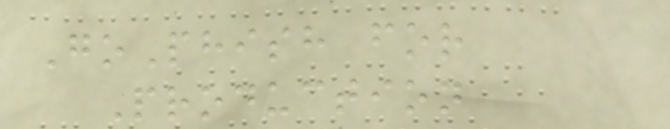GoPhish for
Production
